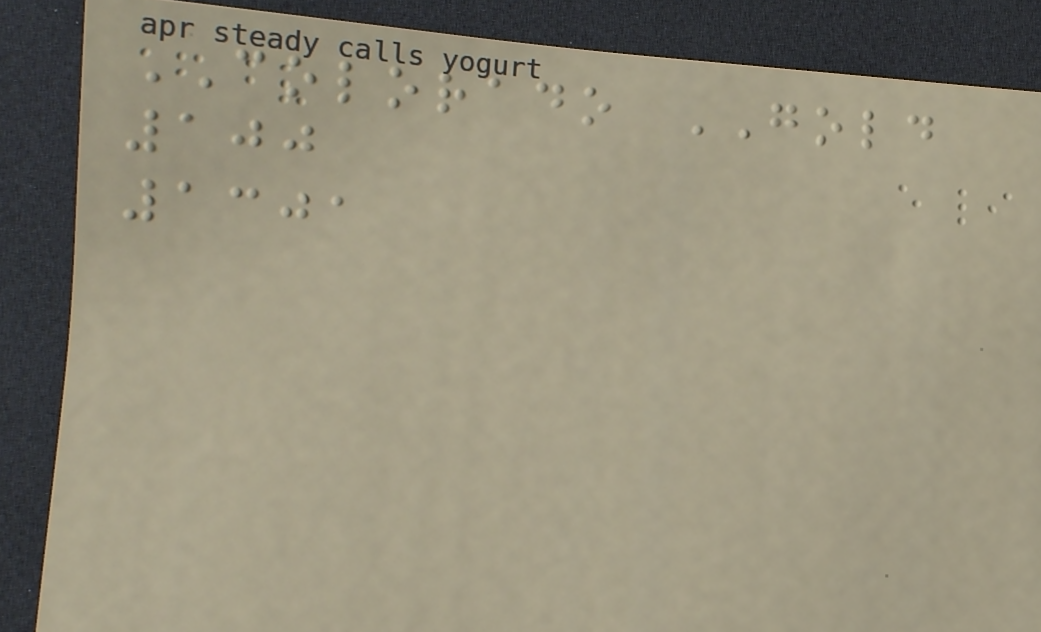COLORADO GOLD
100
1301
